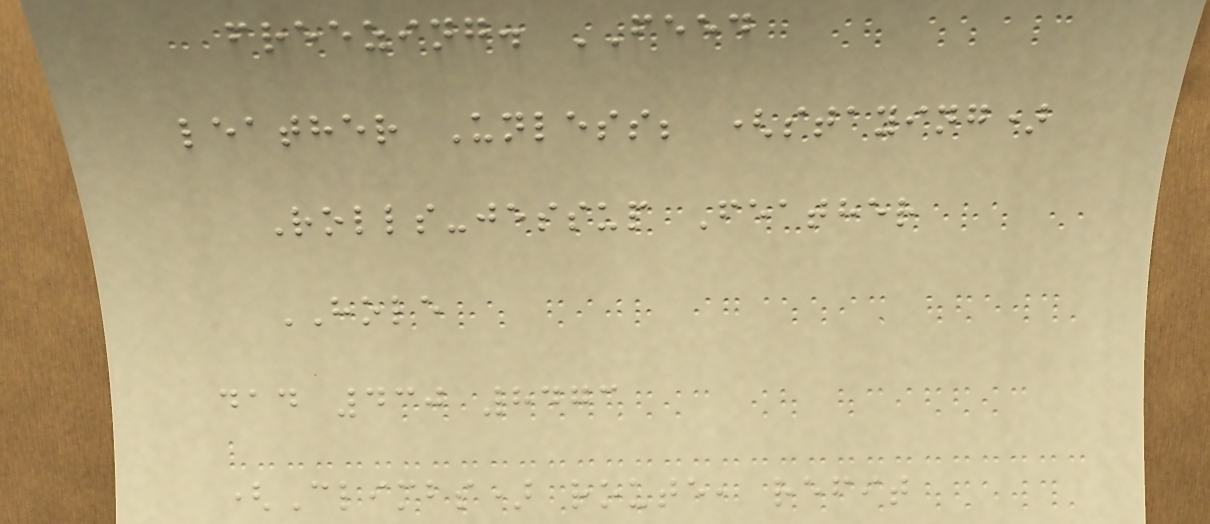freezing. FEED
leather Unless; (staying)
Rolls-jessup Feather
HOLE
dad 430 8473
(Climbs) route, refit
